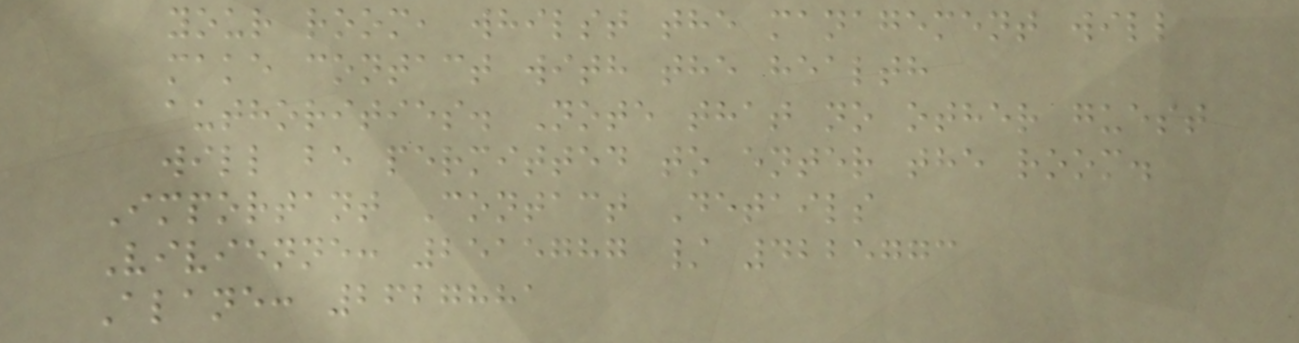your room, whilst the management will
make contact with the health
authorities. Note that no other guest
will be permitted to enter the room.
Important Contact Details
Vivienne: 2515787 / 4225773
Alane: 2627881
